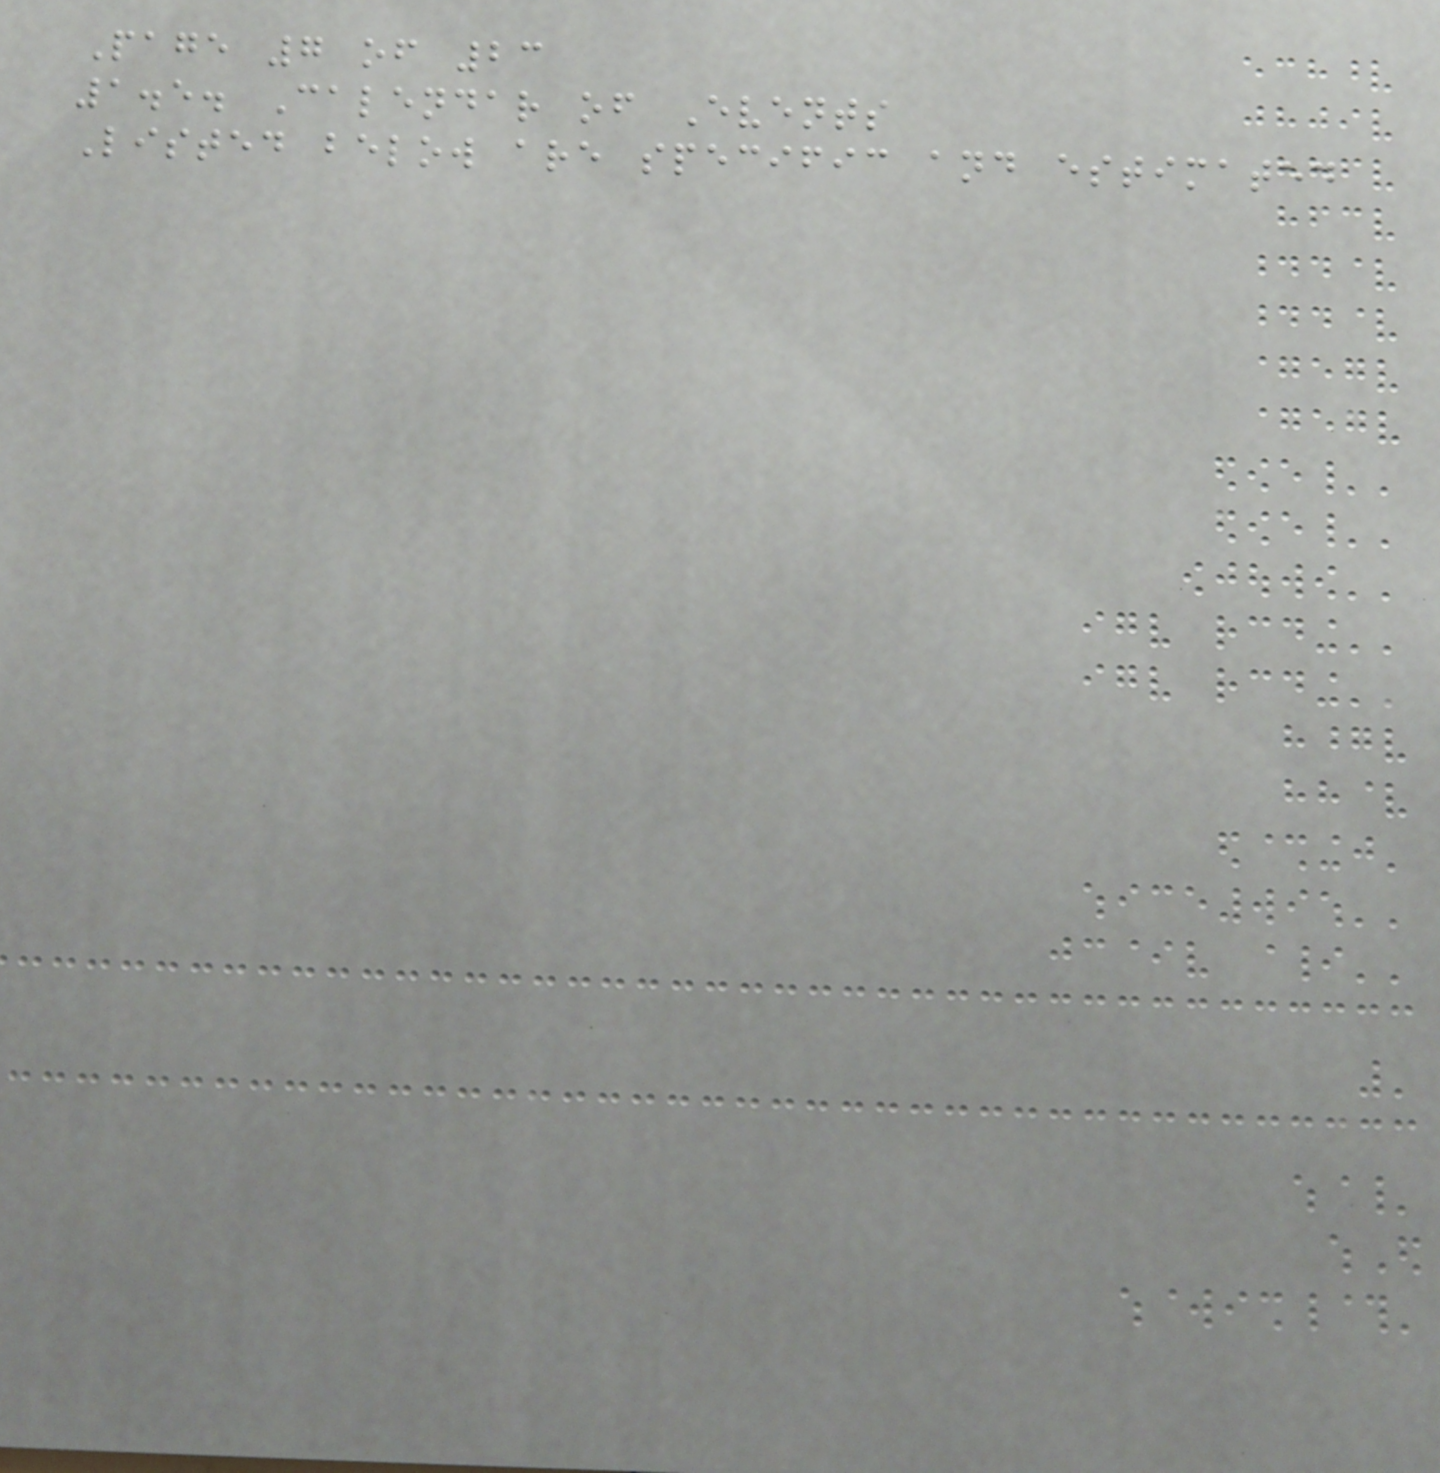Page 7 of 23
1.5. Calendar of Events
Listed below are specific and estimated
